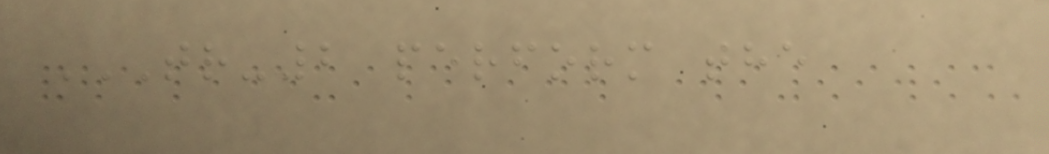TR-2 PERFORM THE
